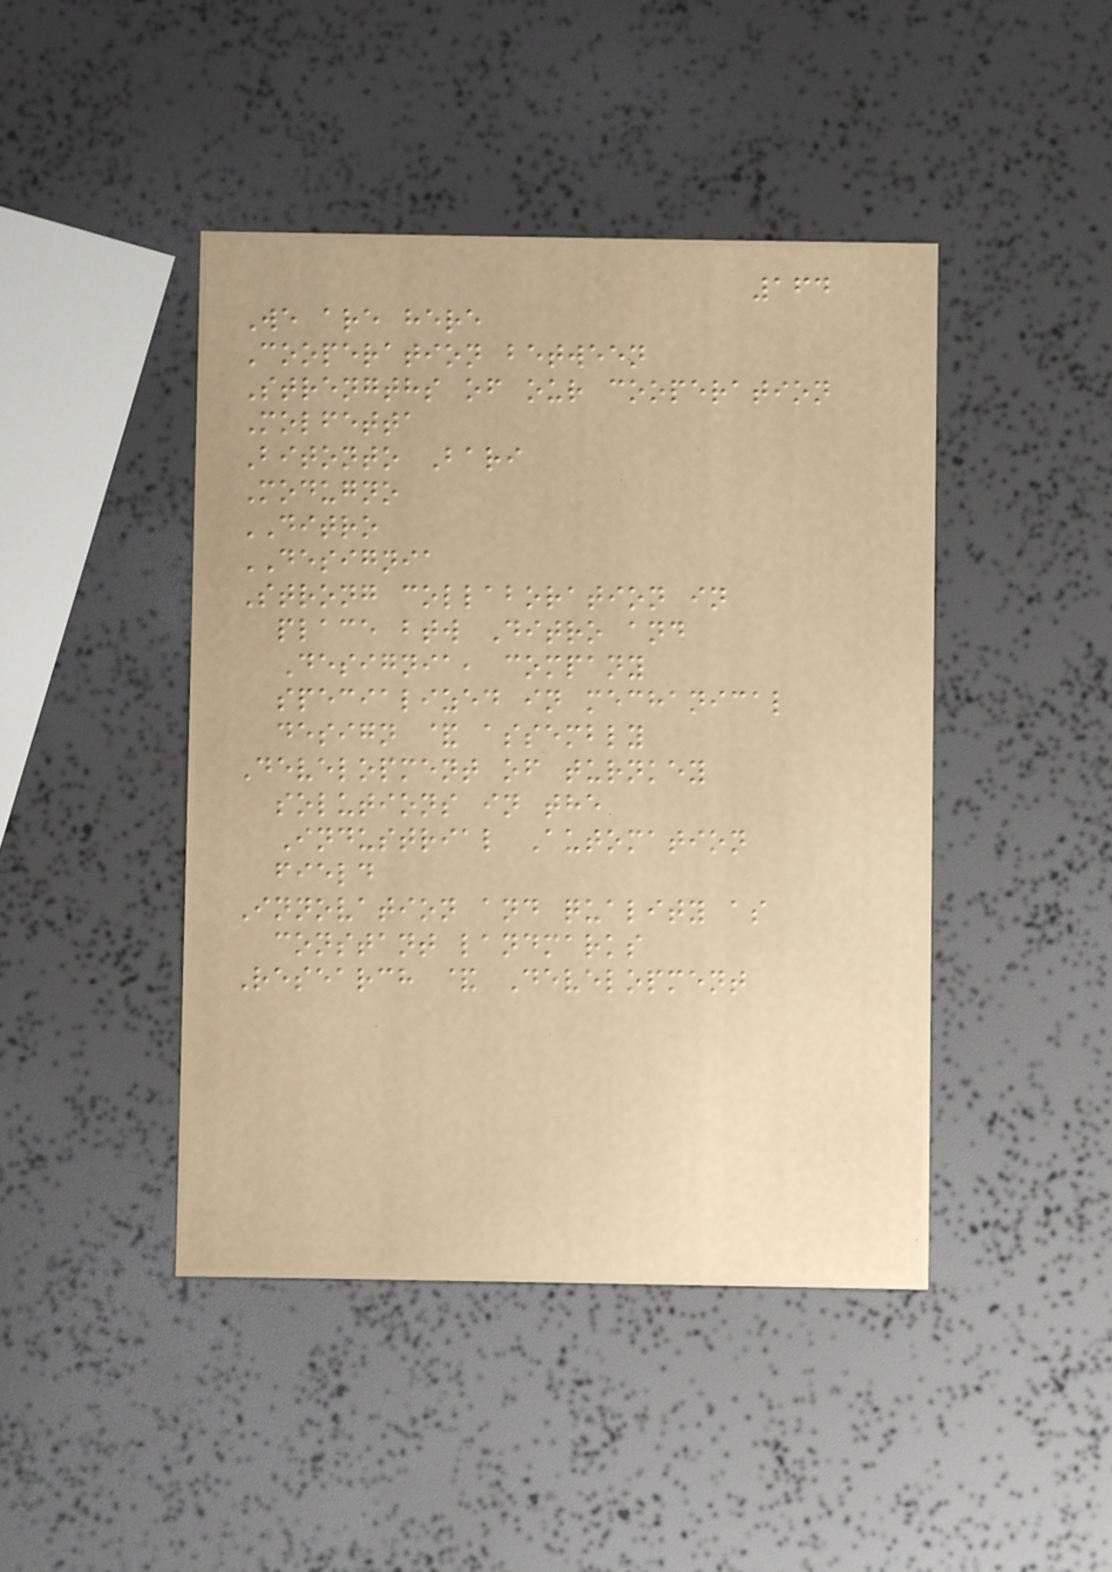164
We are here
Cooperation between
Strengths of our cooperation
Molfetta
Bitonto Bari
Modugno
DITRO
DESIGNIA
Strong collaboration in
place btw Ditro and
Designia, company
specialized in mechanical
design & assembly
Development of turnkey
solutions in the
Industrial Automation
field
Innovation and quality as
constant landmarks
Research & Development
